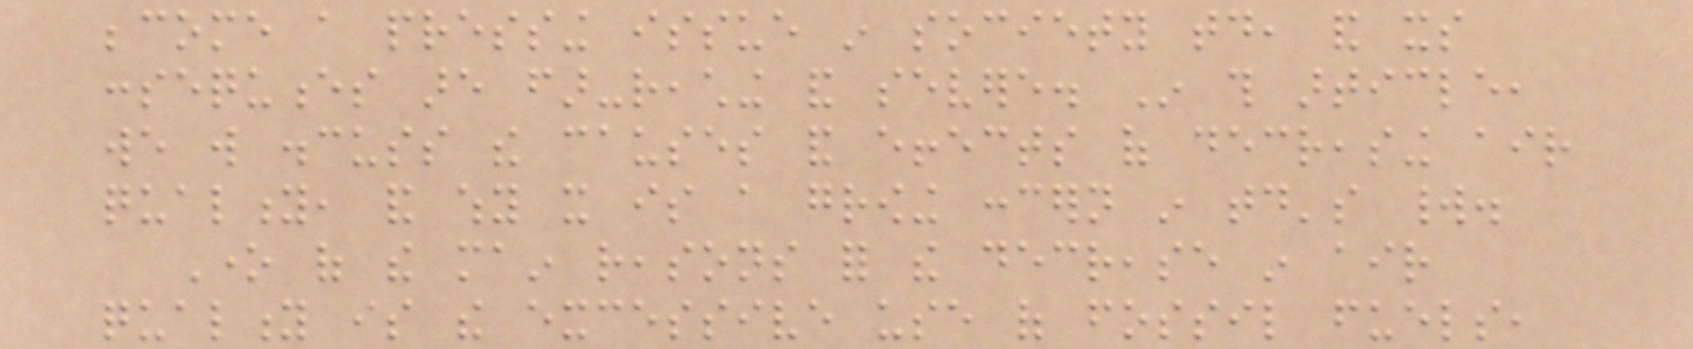become a pressing issue in society today, and its
consequences are far-reaching and severe. In this article,
we will discuss the causes and effects of decreasing air
quality, and why it is a growing concern in today's world.
One of the main reasons for the decrease in air
quality is the excessive use of fossil fuels,
